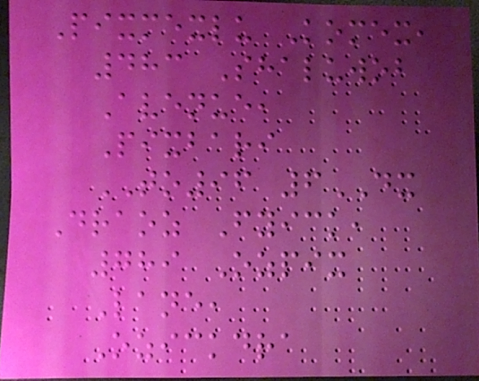Pixmexlu Komex,
483 Shaluwob
Avenue,
Pixbari
TO96 6DX
Draoz Fyick,
789 Ozpix
Lane,
Ozickdra
